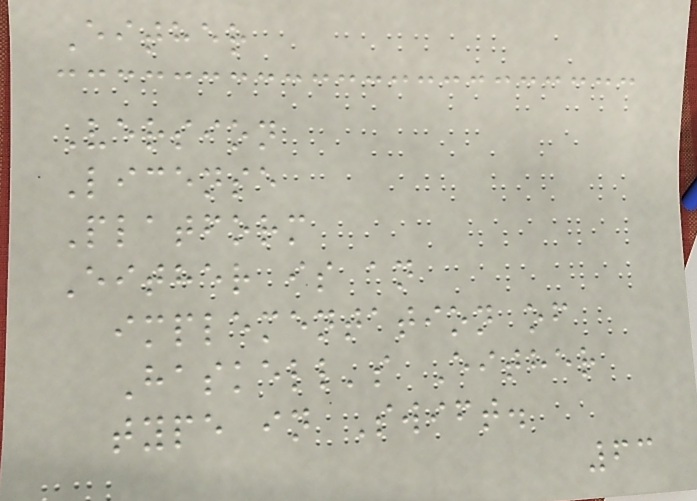Either
Version
License
Platform
Either is an
implementation of
Haskell's Either
type in Swift.
63
